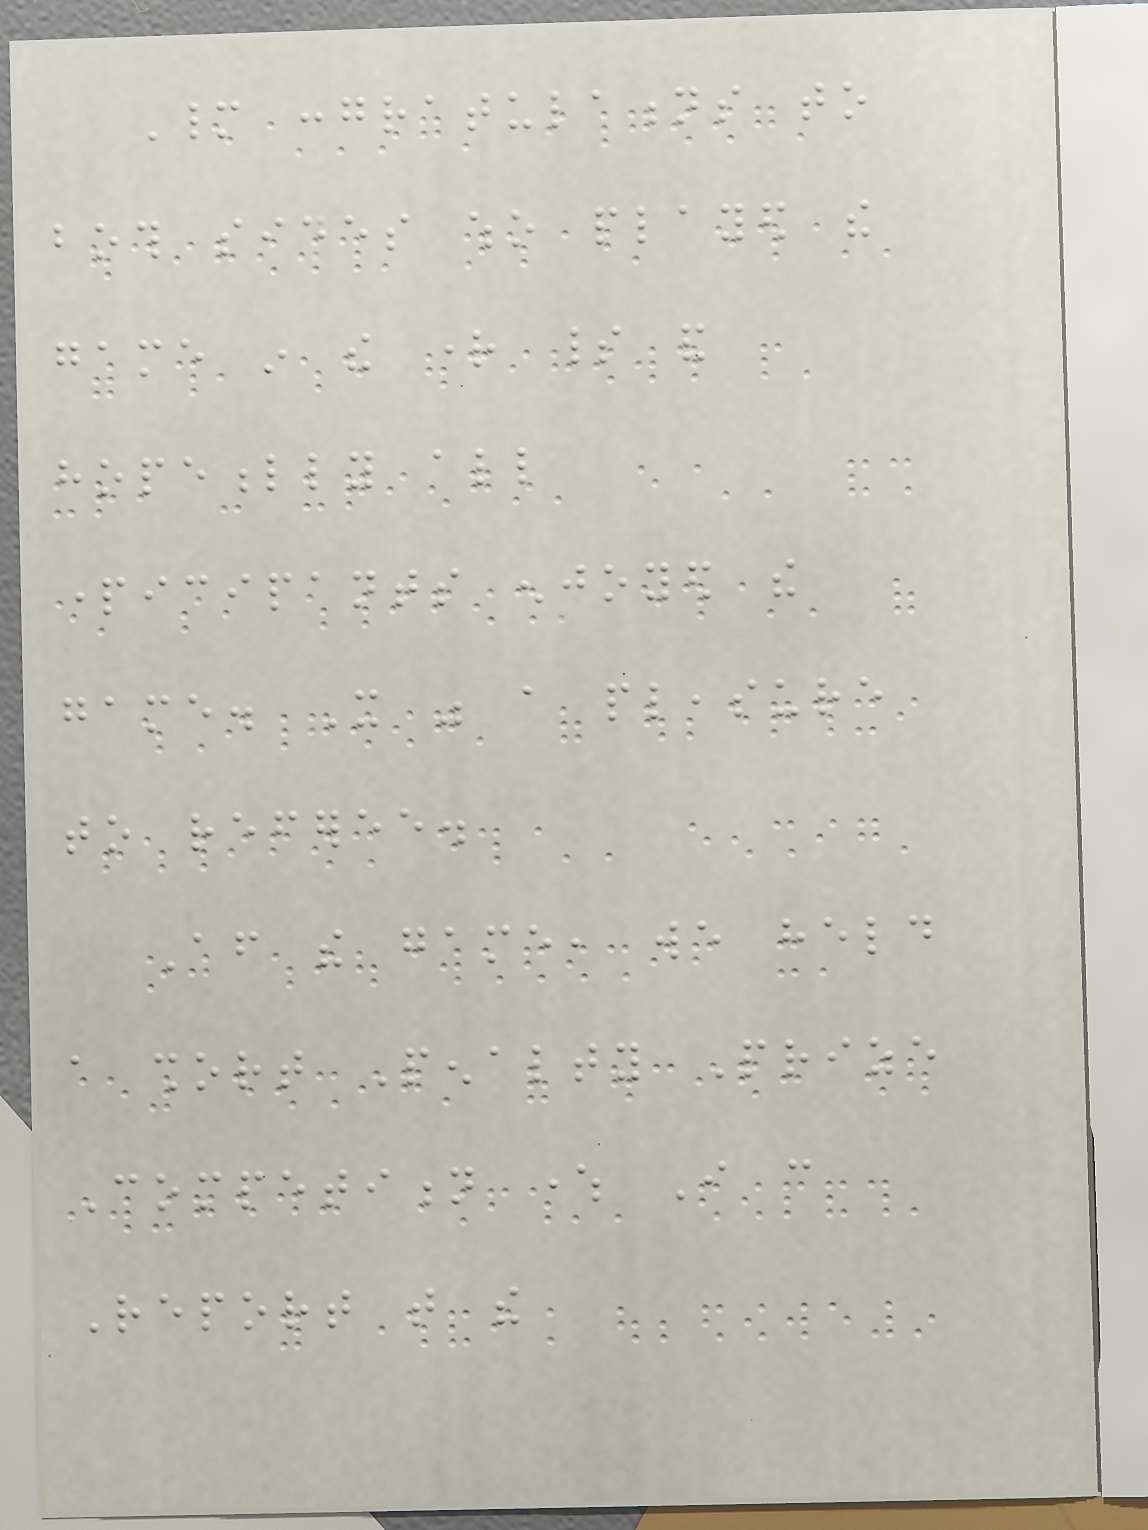Many congratulations to
both sides who played the
game in the right spirit and
hopefully all
participants enjoyed the
game. It was a pleasure
to referee.
After the game, we held
a short Penalty Prize
Competition where I can
Report that the
